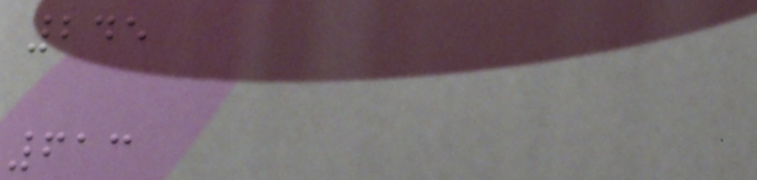245
613
